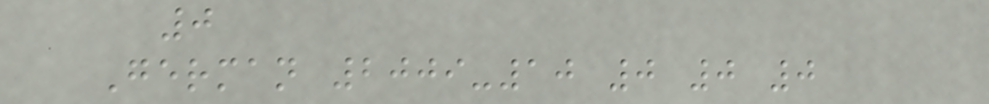0
German 2009-10 0 0 0
